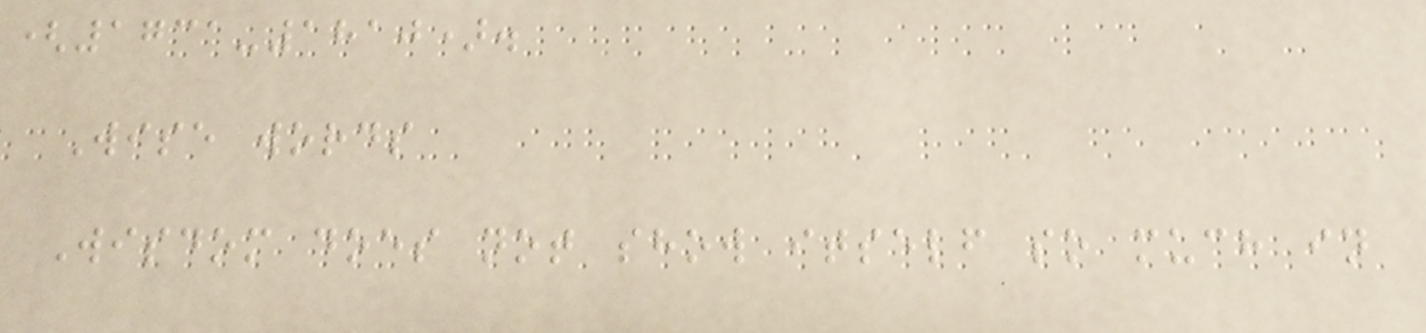(1731-1810).
Wise words
Wisdom does not show itself so much in
